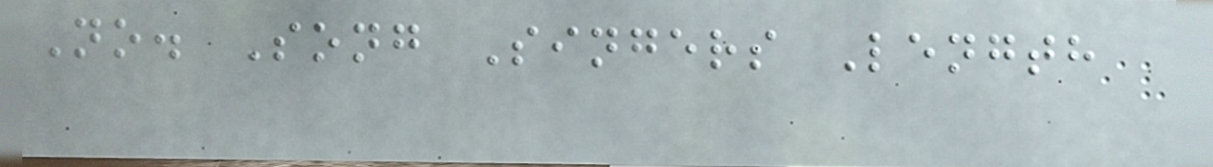No. Song Singers Length
